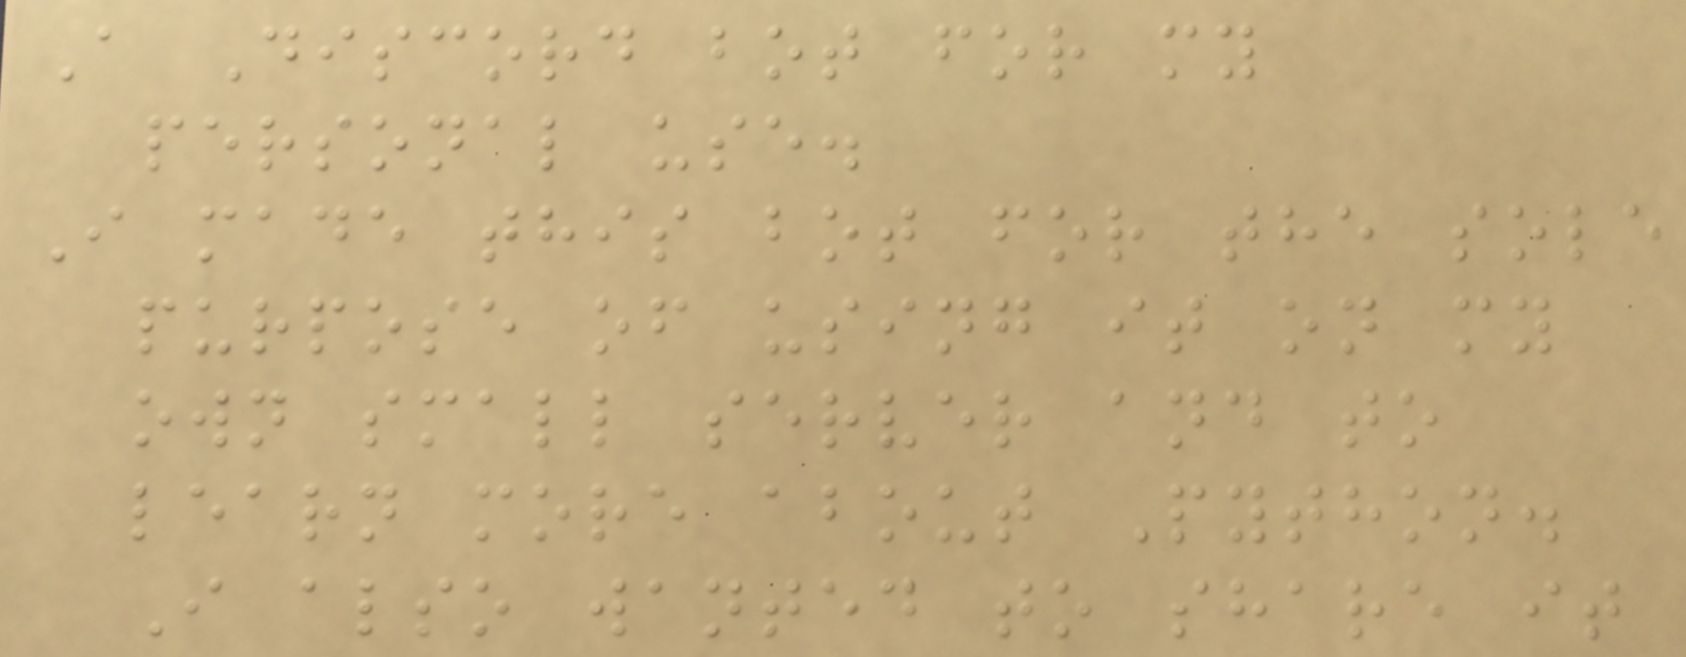A Discord bot for my
personal use.
I made this bot for the sole
purpose of using it on my
own small server and to
learn more about Python.
I also wanted to share it
